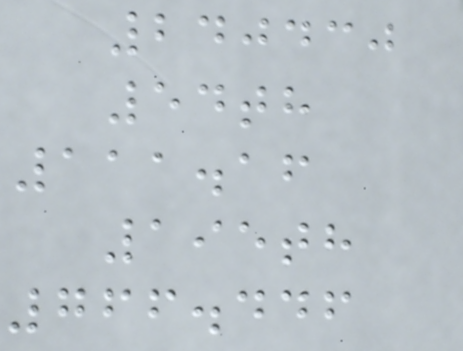240430
54th
111.16
195th
766.446
